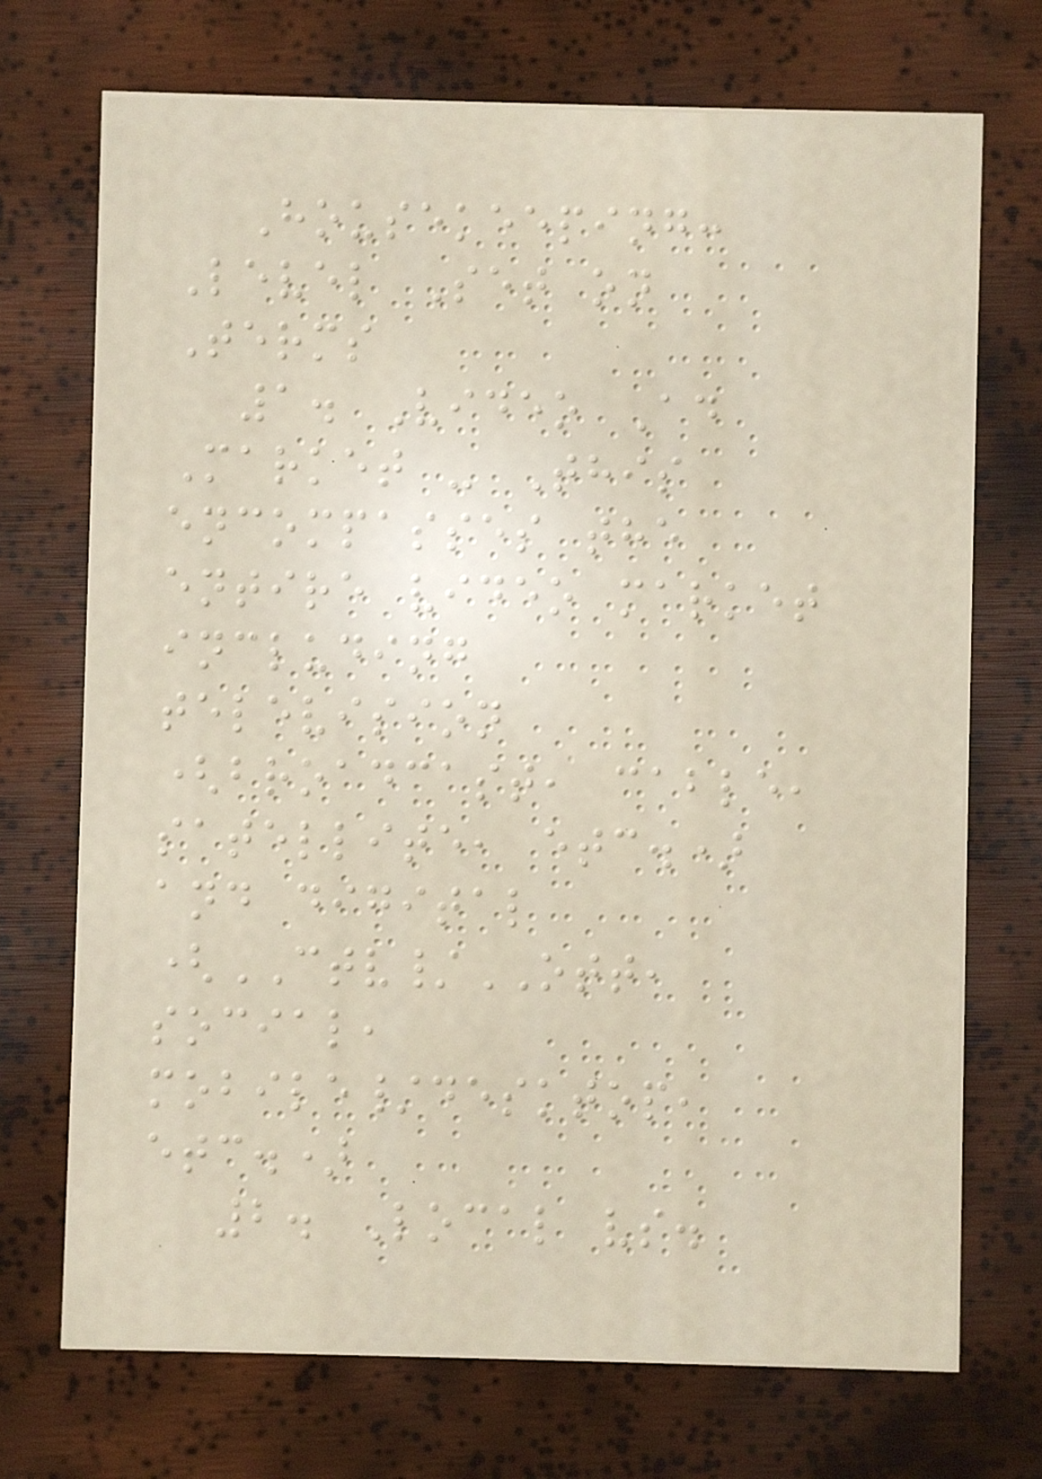Housekeeping:
Level Set on
Terms
1. Video Ad
Market - This
encompasses the
entire video market
including
television
(broadcast, cable,
satellite, etc.)
and digital
(CTV/OTT,
social,
mobile/desktop,
etc.)
2. Local vs.
